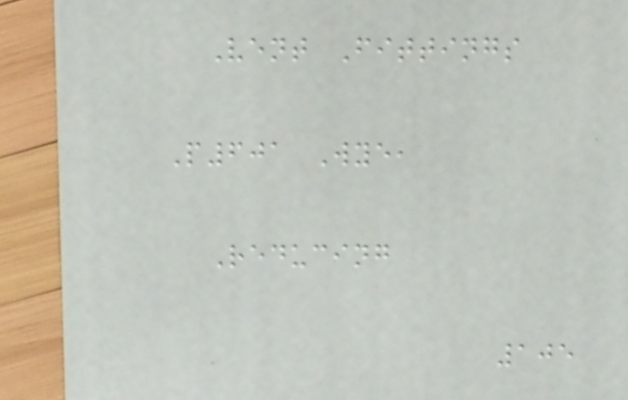Vent Fittings
P601 Wye,
Reducing
105
